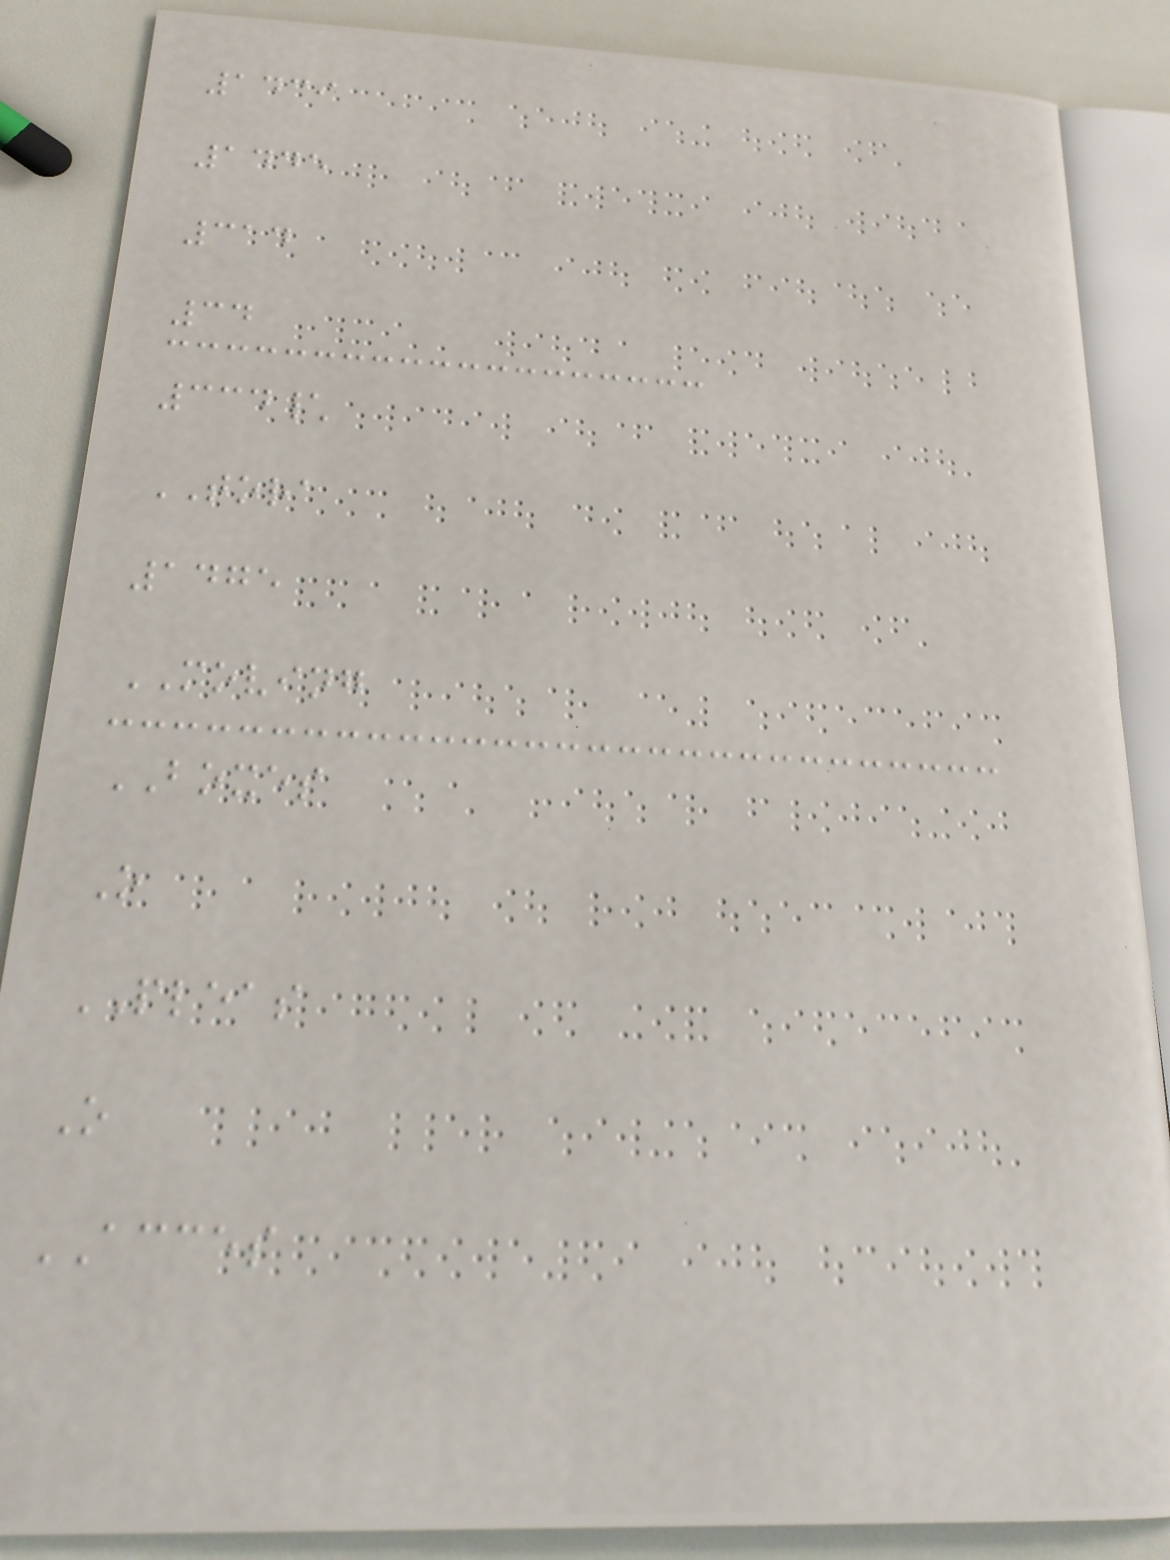1439
1445
314
34
334\
TORA
1475
MOVING
BOXES
O
PLEAS
O
ACCES
